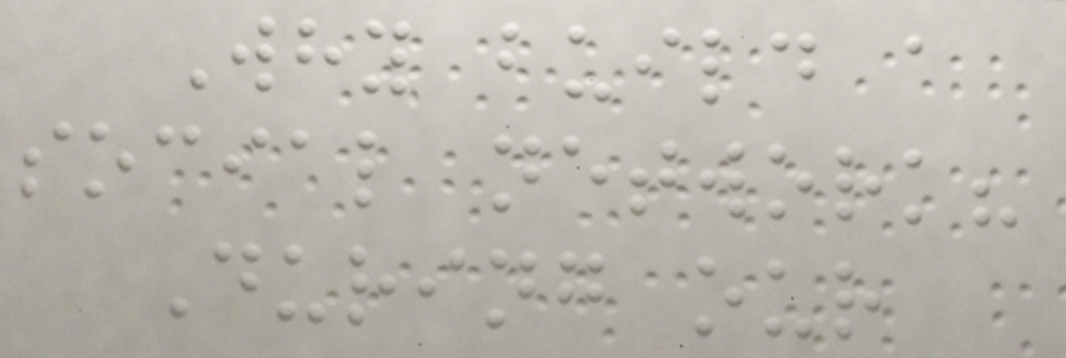Why build a
social network?
During our
